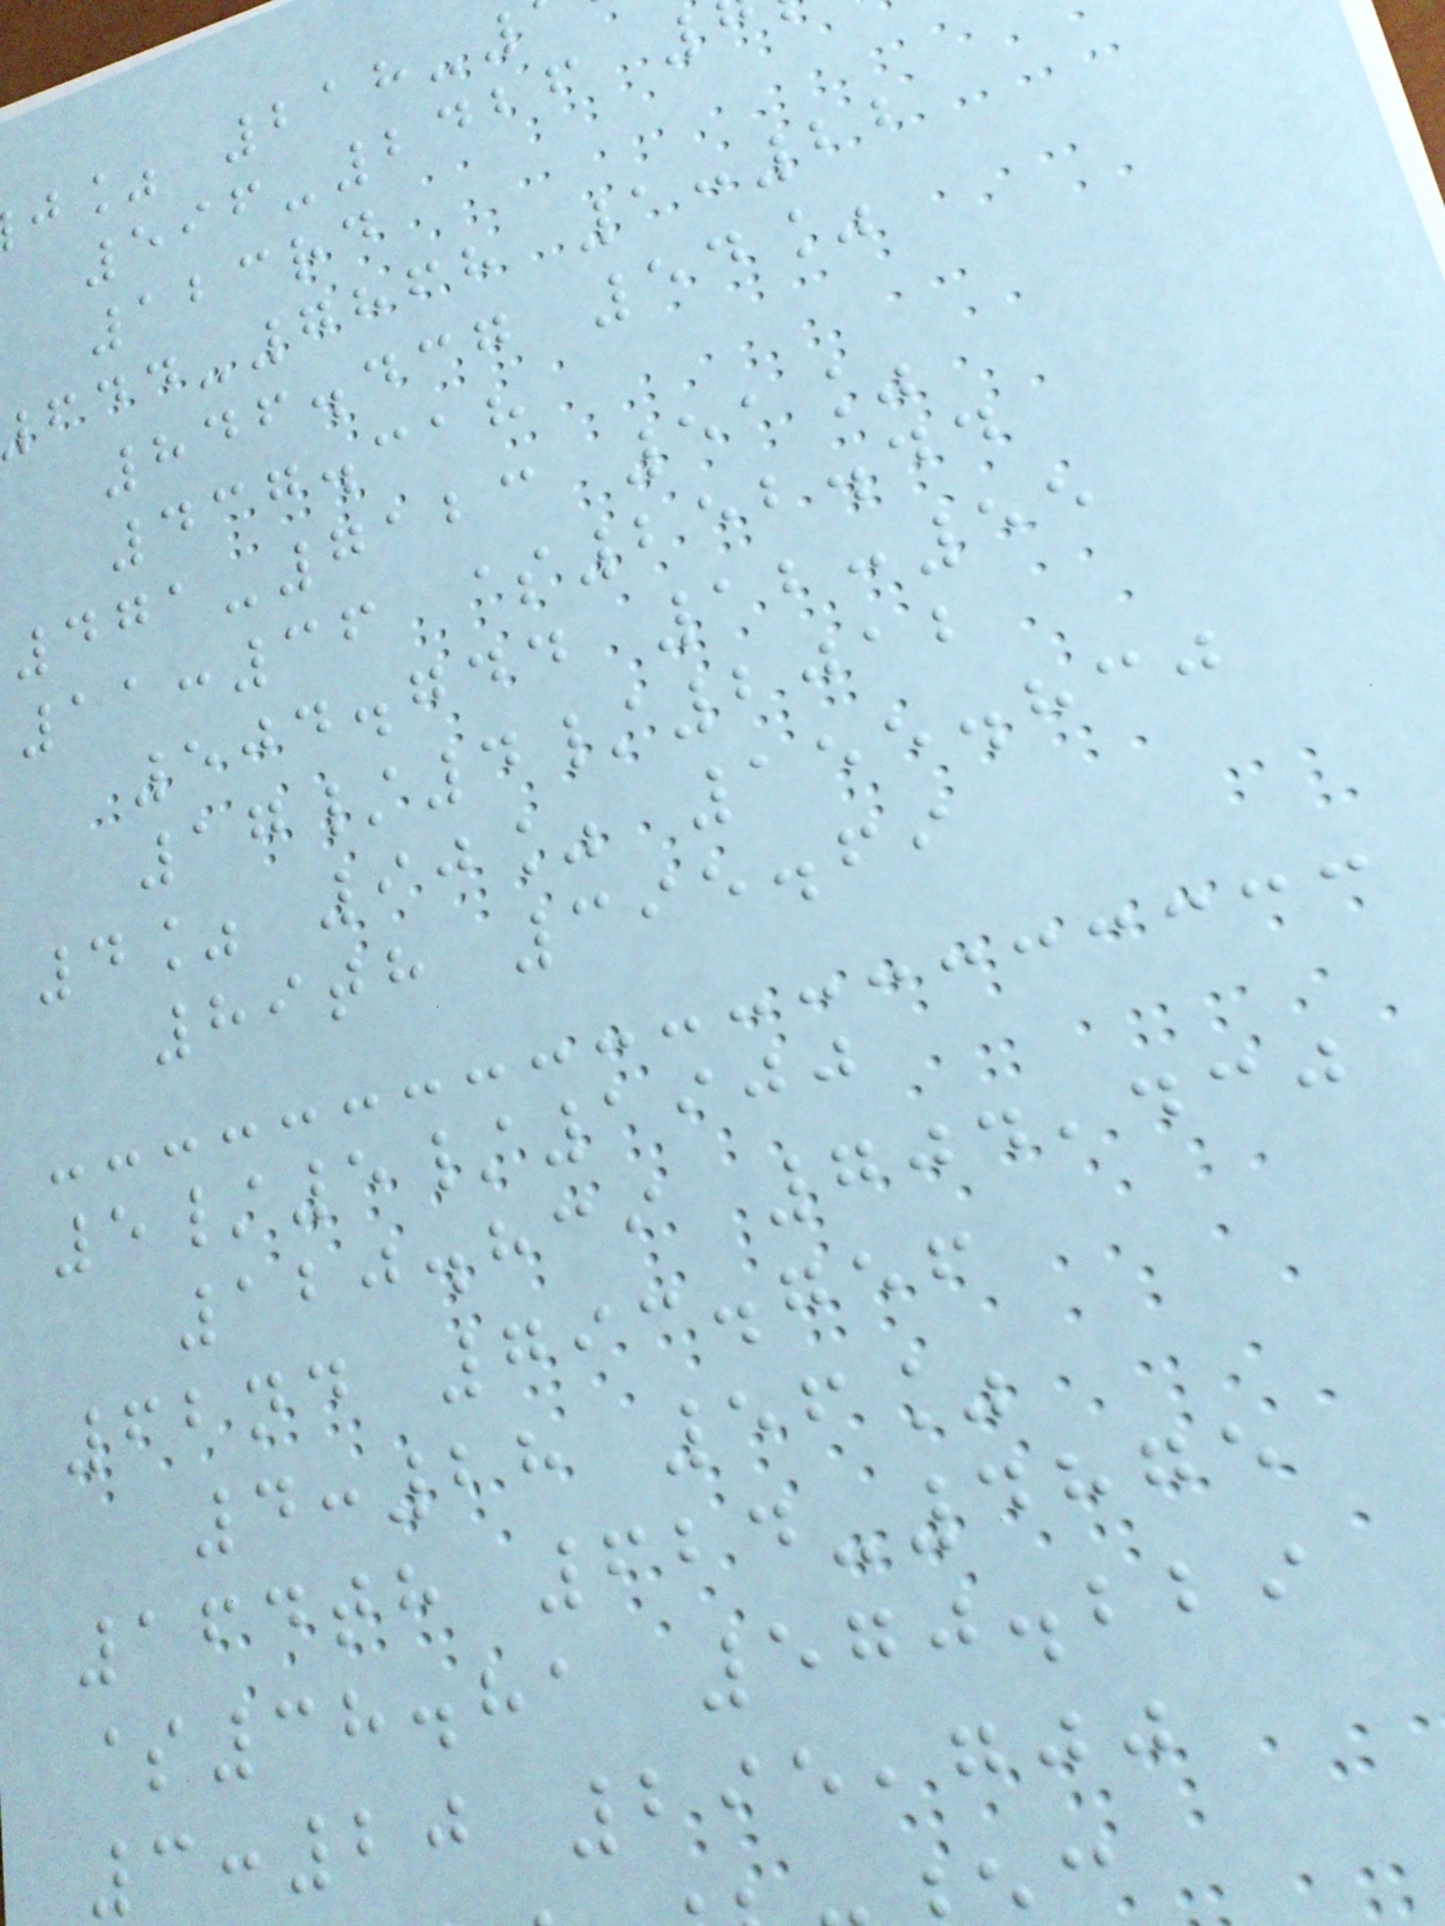j% 218-
596-2426
123rd
-7868 1:22
846.437 54%
437.318
471-7123 51%
11:36 $252.44
504.744 12:55
17/4/2012
4% 90% 155.830
89th 395.69
5/5/1900
120.839 704,430
62nd 793.756
4:28 56%
164th 624-4875
$38.81 570.229
3:20 295,700
